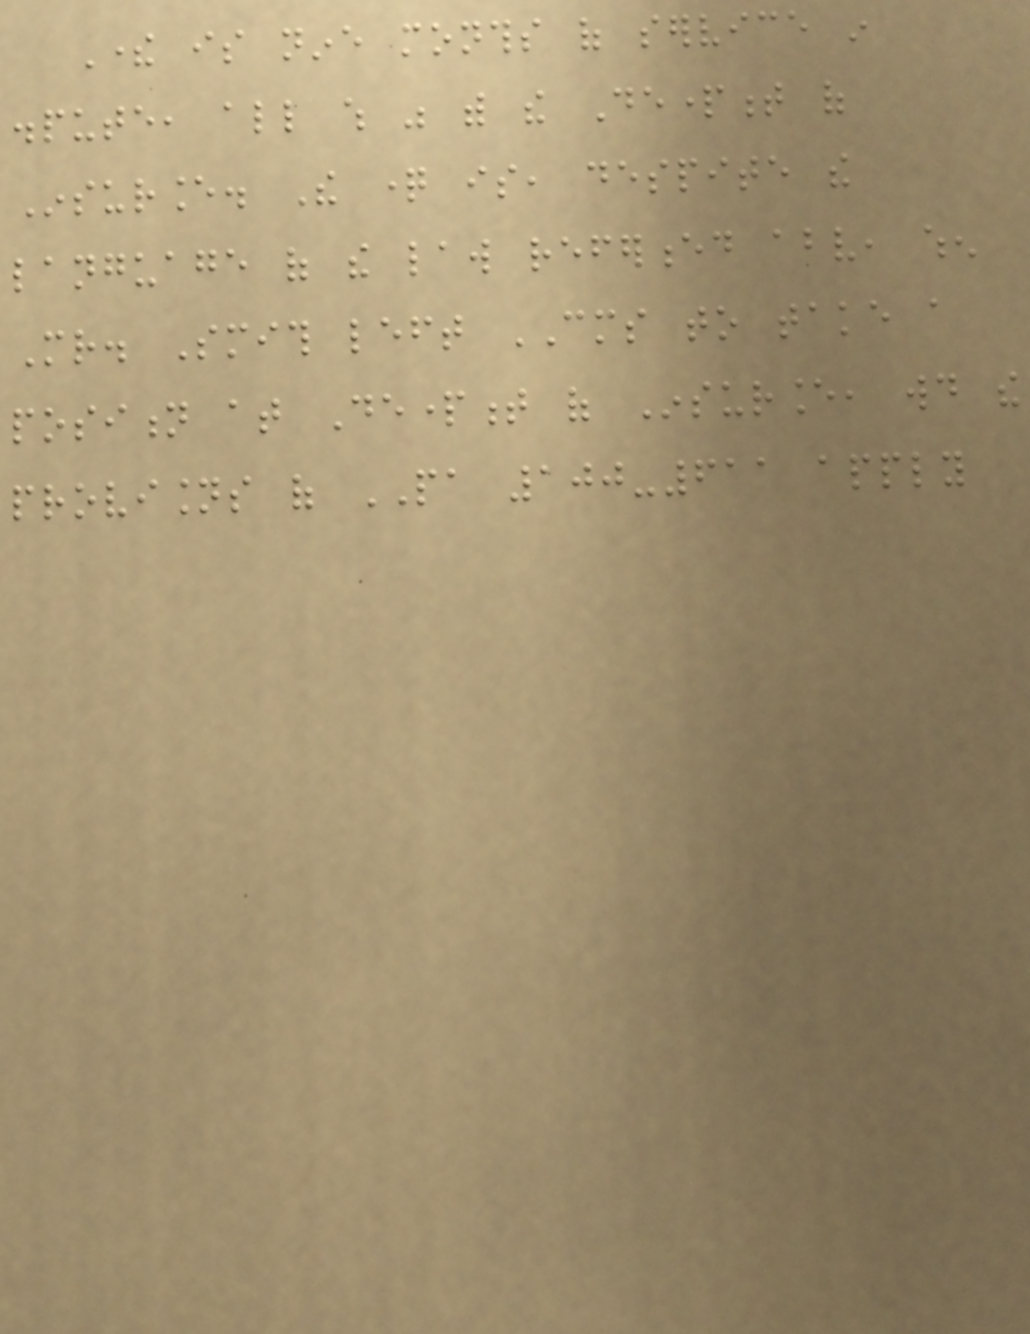There is nine months of service in
dispute, all which was with the Department of
Insurance. The question is, despite the
language of the law referenced above, when
Mr. Smith left CMS to take a
position at Department of Insurance, would the
provisions of PA 100-611 apply
